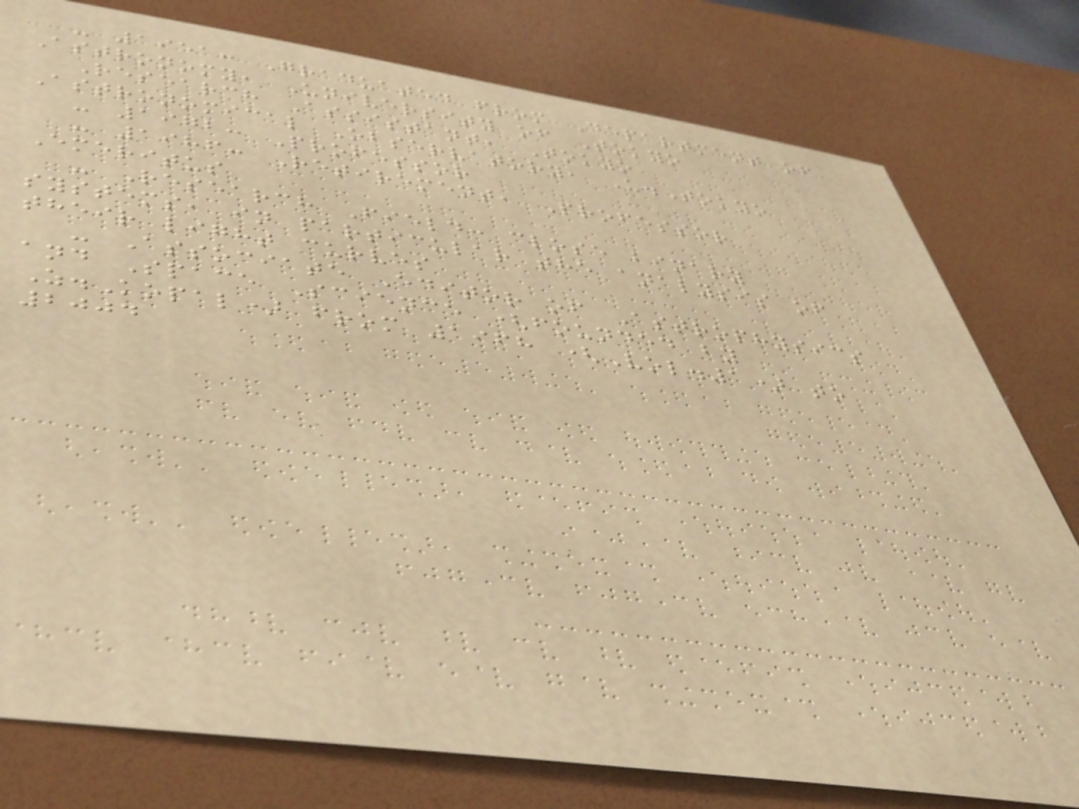- 1951: Graduated from Department of
Astronomy, University of Tokyo
Research Assistant, Tokyo
Astronomical Observatory, U.Tokyo
- 1972: Professor
- 1986: Retirement, Professor
Emeritus
- Research Field: close binary
systems, in particular the analysis of
their light curves
- Associate Editor of Astrophysics
and Space Science (founded by
Z.Kopal) from 1968 (Vol.1) to
2004
